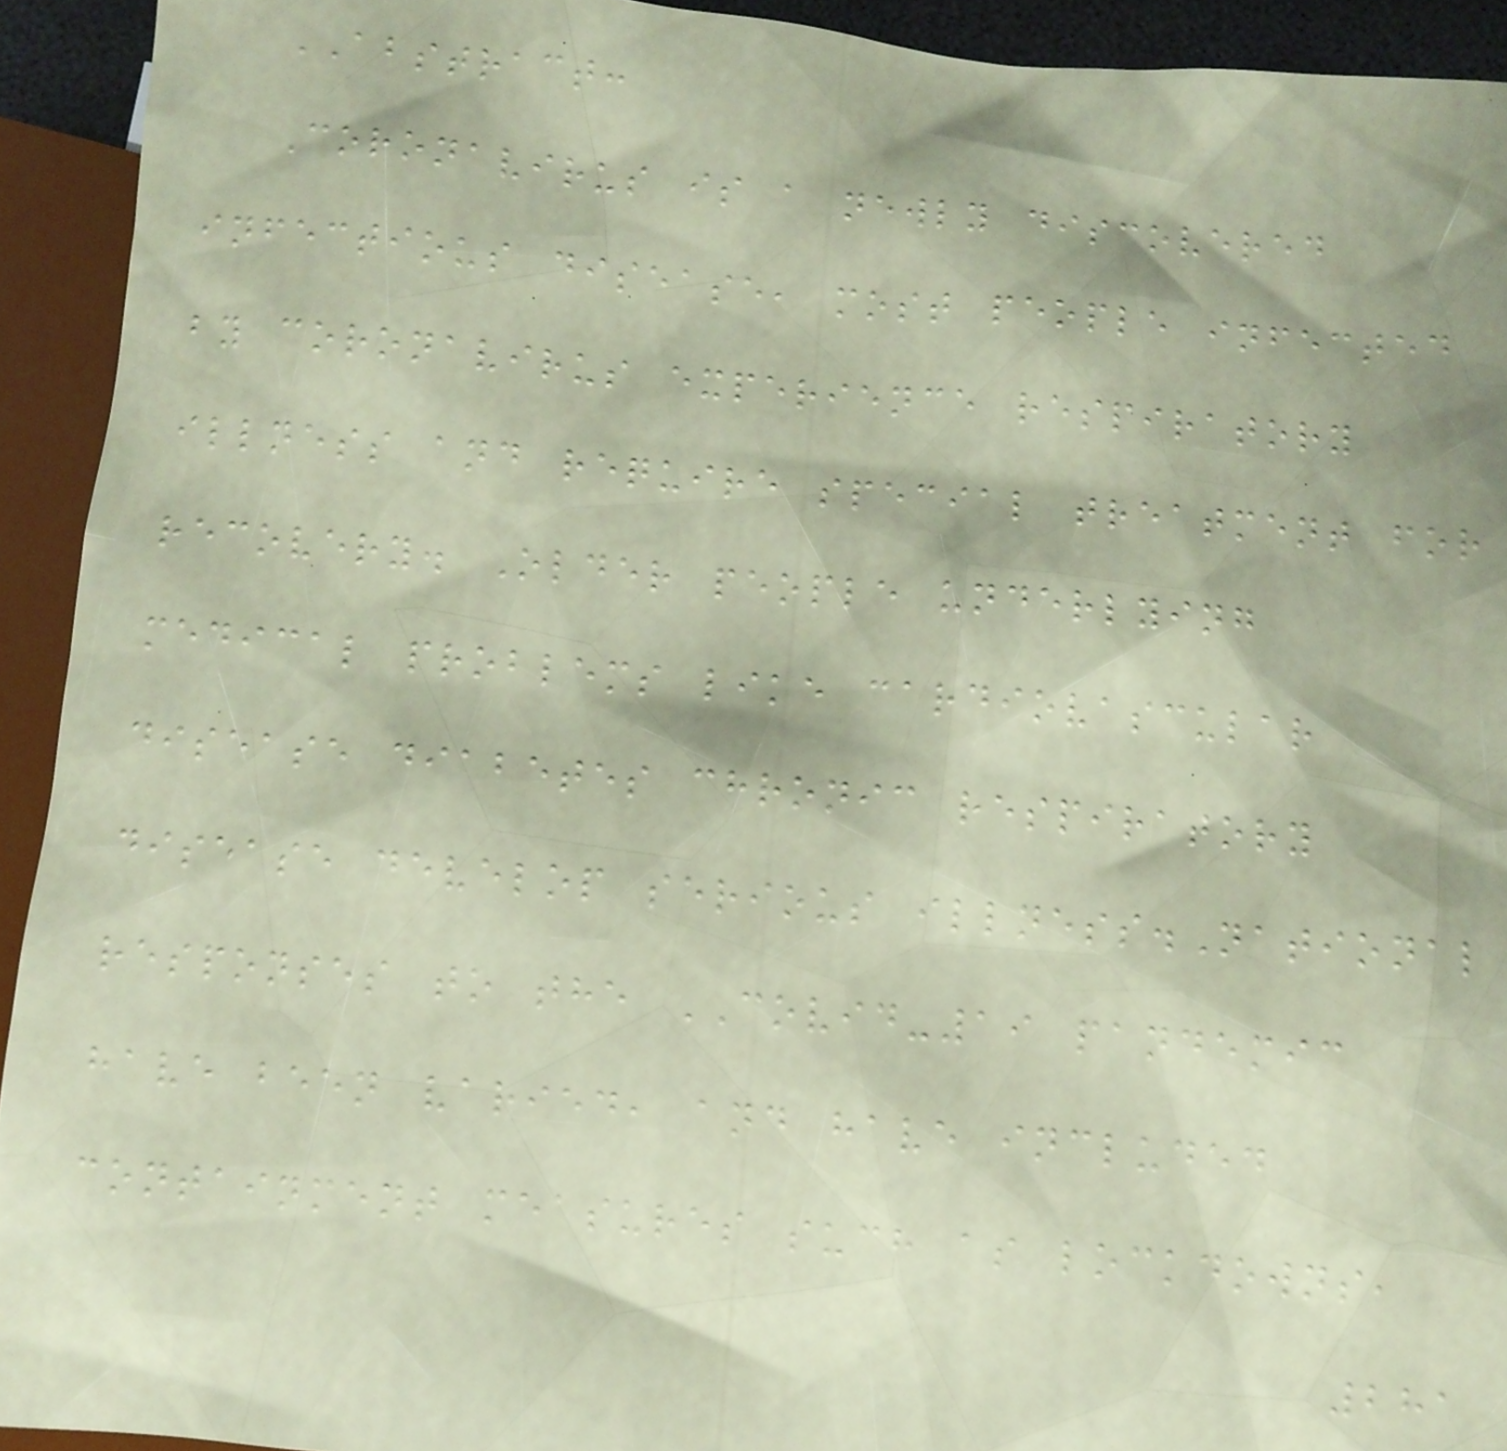ABSTRACT:
Coronavirus is a newly discovered
infectious disease, most people infected
by coronavirus experience respiratory
illness and require special treatment for
recovery. Older people underlying
medical problems like cardiovascular
disease diabetes chronic respiratory
disease develop serious illness.National
responses to the COVID-19 pandemic
have been varied, and have included
containment measures such as lockdowns,
281
